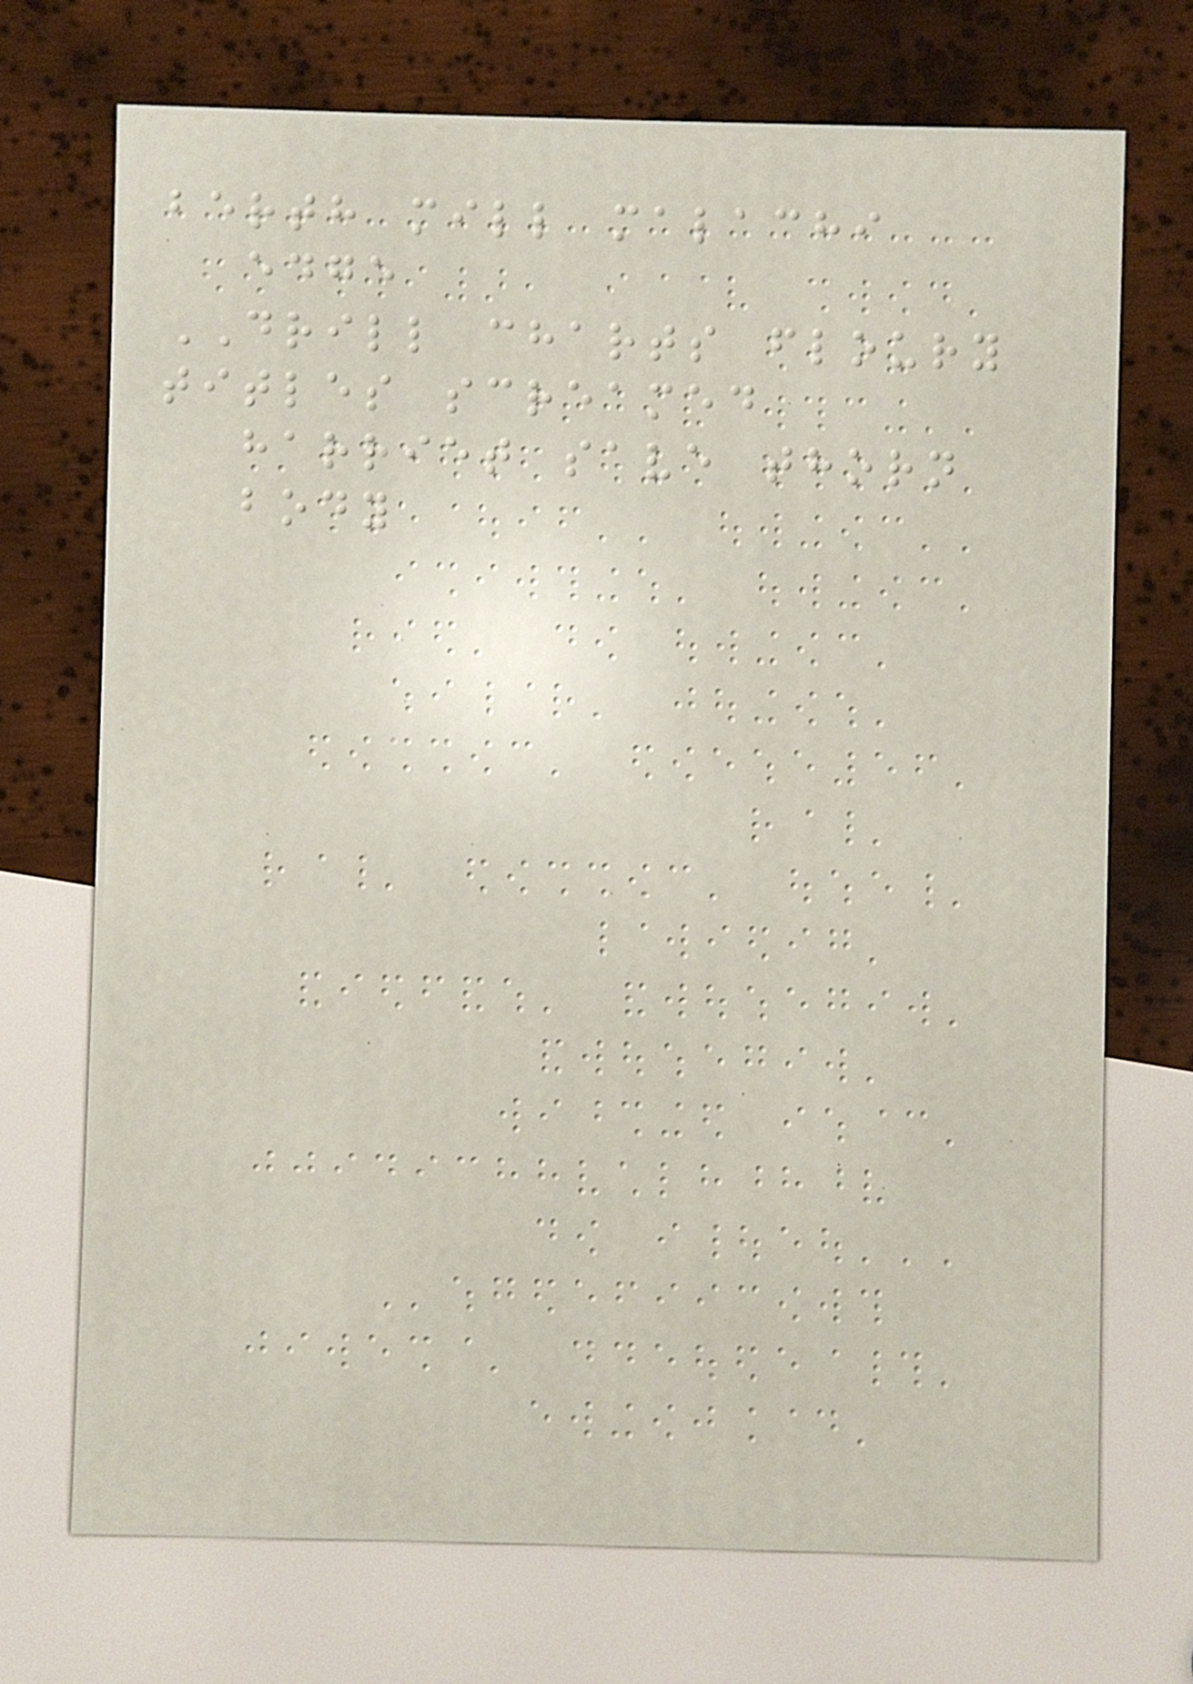berth mill malachi
edge
DRILL charts floury
titles screamed
harriet save thorn
body
